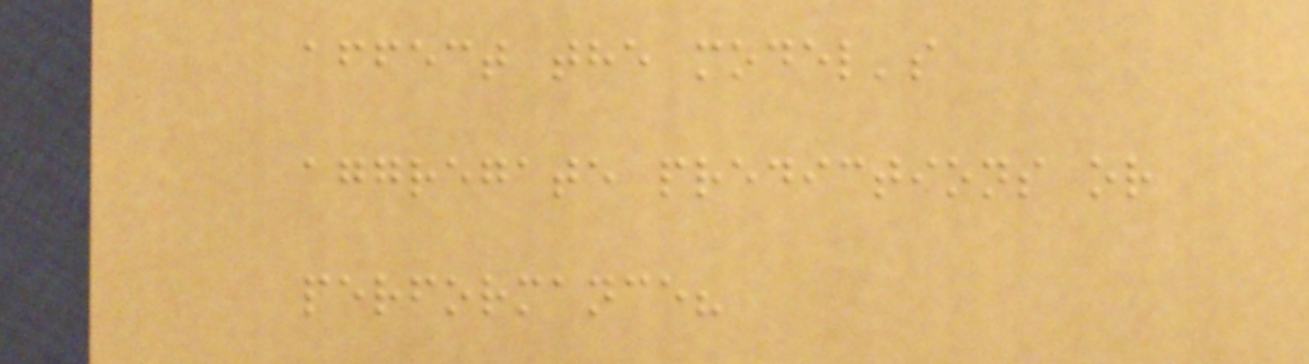affect the model's
aggregate predictions or
performance?
